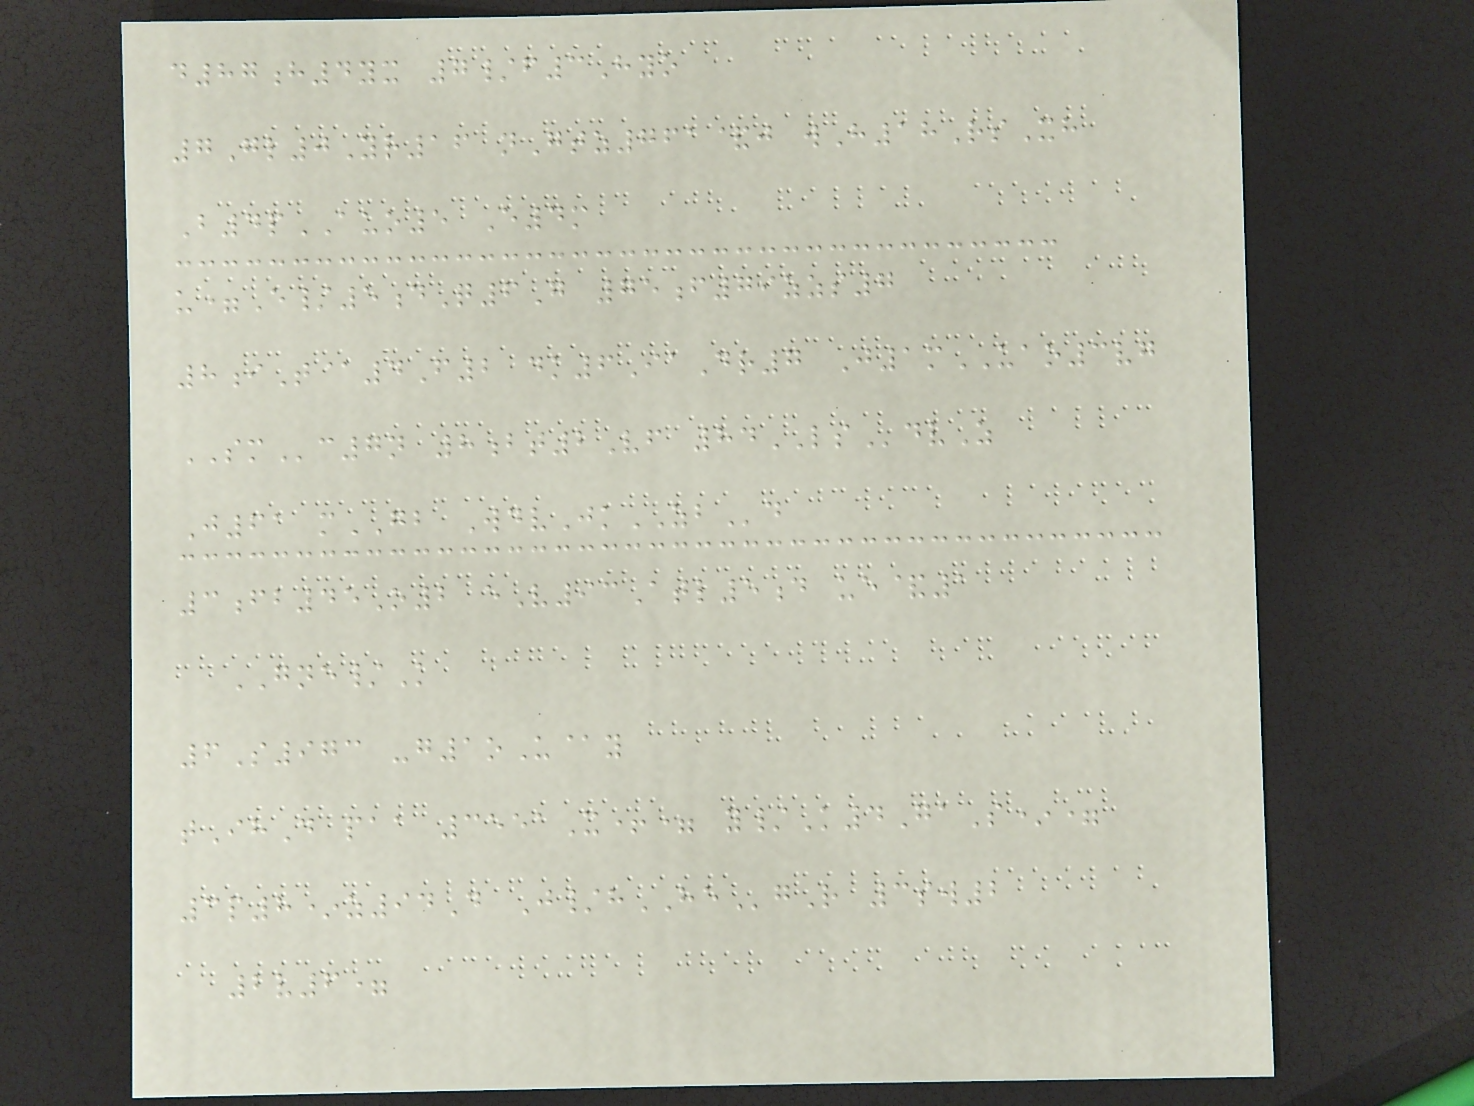d87h4yx 7/f3Hyo
7Gl0Yr16 nGtz761&j wH18RsXh
B4pAUO5 E4m
u=E/5dQ6G 75f79zzs7
8iT@4F2 dk6IaDr7 J1mUAO3vg
SMc7n 8bt2Vf 84LSdvZ
J61 mGB WdvJkZBd
3fb45O2 eV93Atl5d ue&1
GNE/K
6S973 -g1oU@y
tIhD paa 3551X+= y/K4GaS*=
3p8*z94D J/hHEgR 3sw2
2v6=
